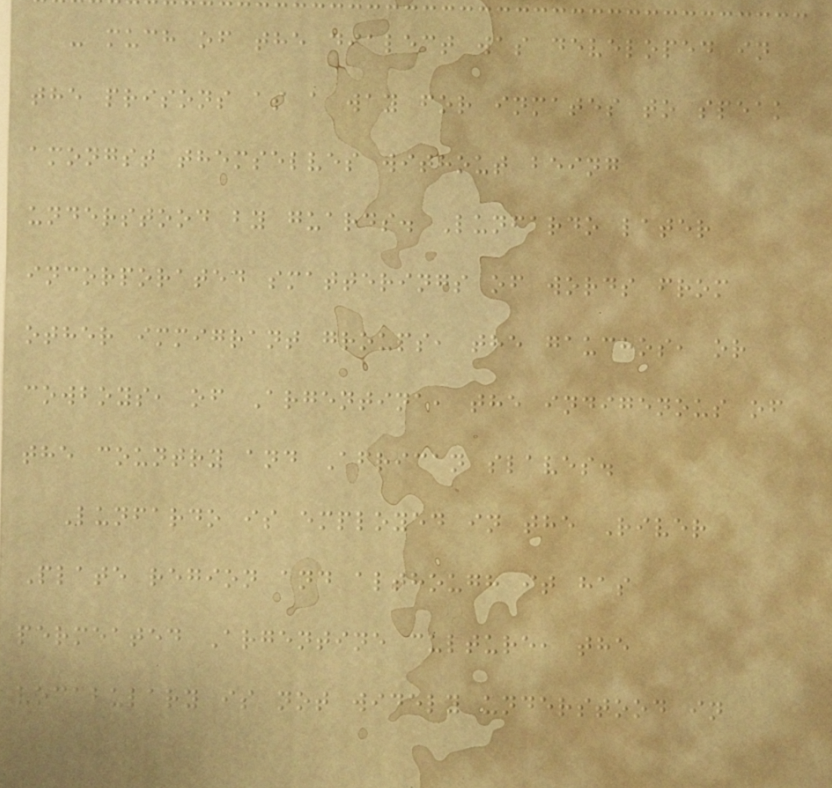- much of the dialect was developed in
the prisons as a way for inmates to speak
amongst themselves without being
understood by guards. Lunfardo later
incorporated smatterings of words from
other immigrant groups, the gauchos, or
cowboys, of Argentina, the indigenous of
the country and African slaves.
Lunfardo is employed in the River
Plate region and although it has
permeated Argentine culture, the
vocabulary is not widely understood in
